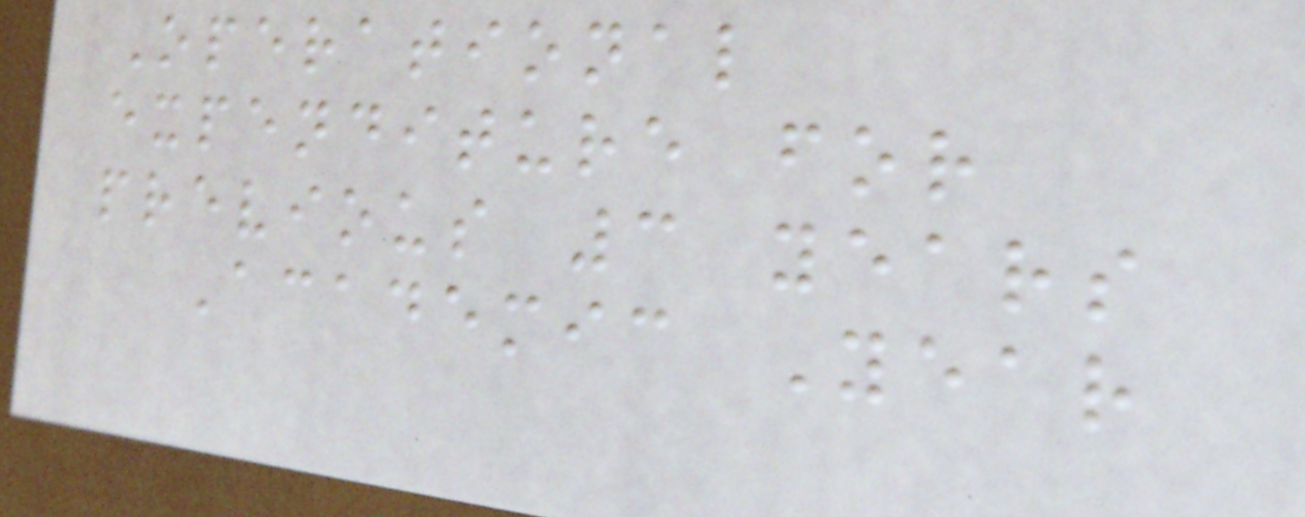Operational
expenditure for
previous 3 years
Academic Year
